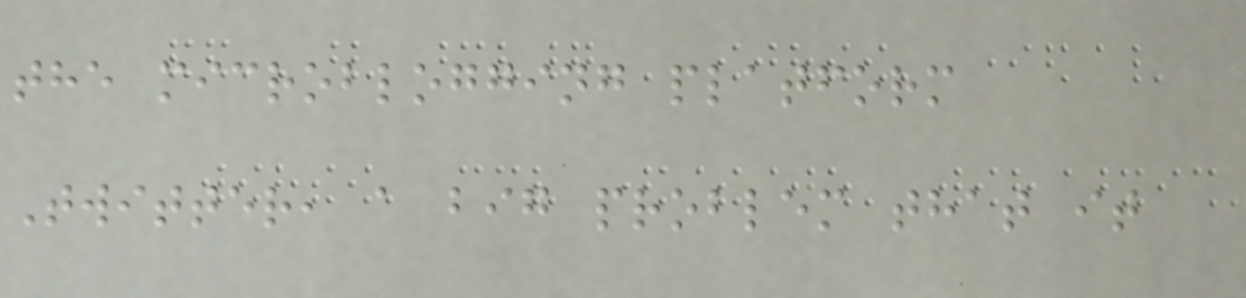the microblogging platform
Twitter, a big problem that it
